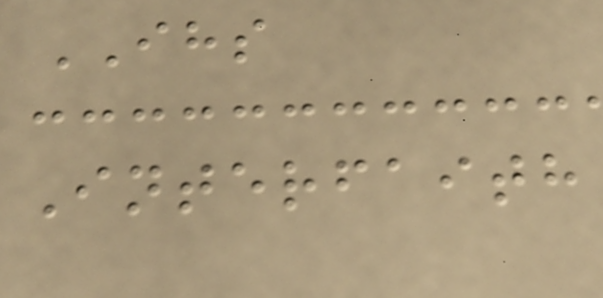IHS
Interfaith
